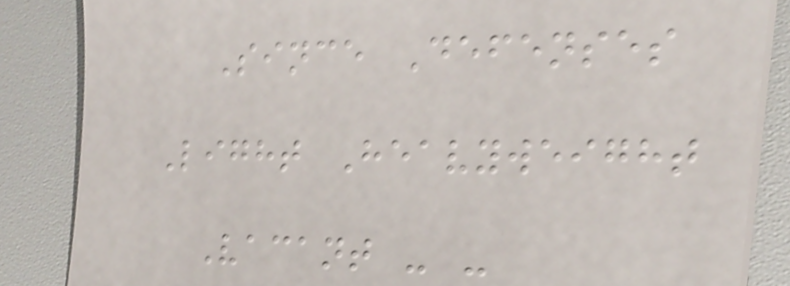Since Defenses
Light Heavyweight
Vacant - -
